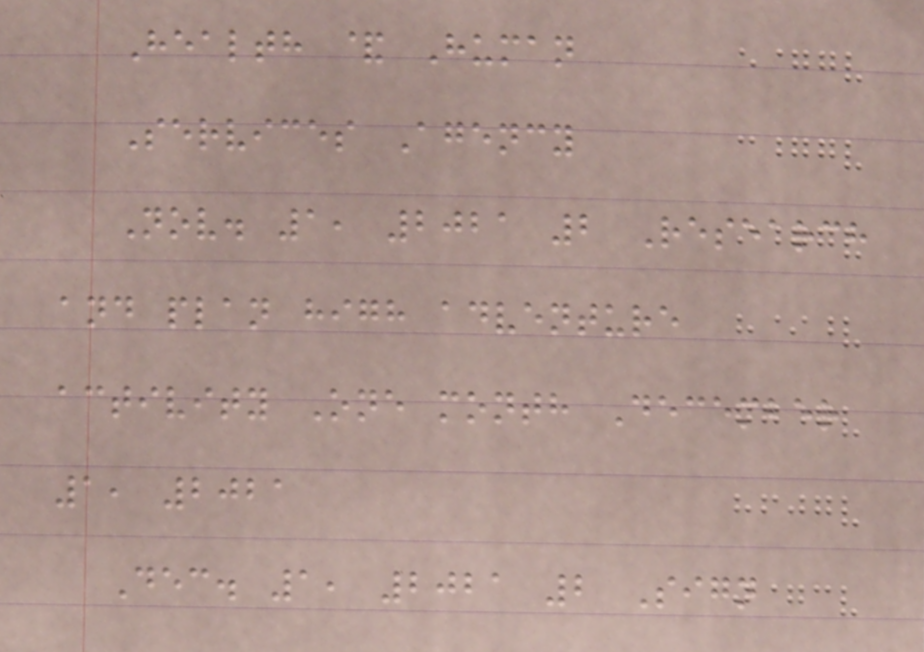Health & Human
Services Agency
Nov. 1, 2021 2 Research
and plan high adventure
activity One month December
1, 2021
Dec. 1, 2021 2 Sign
